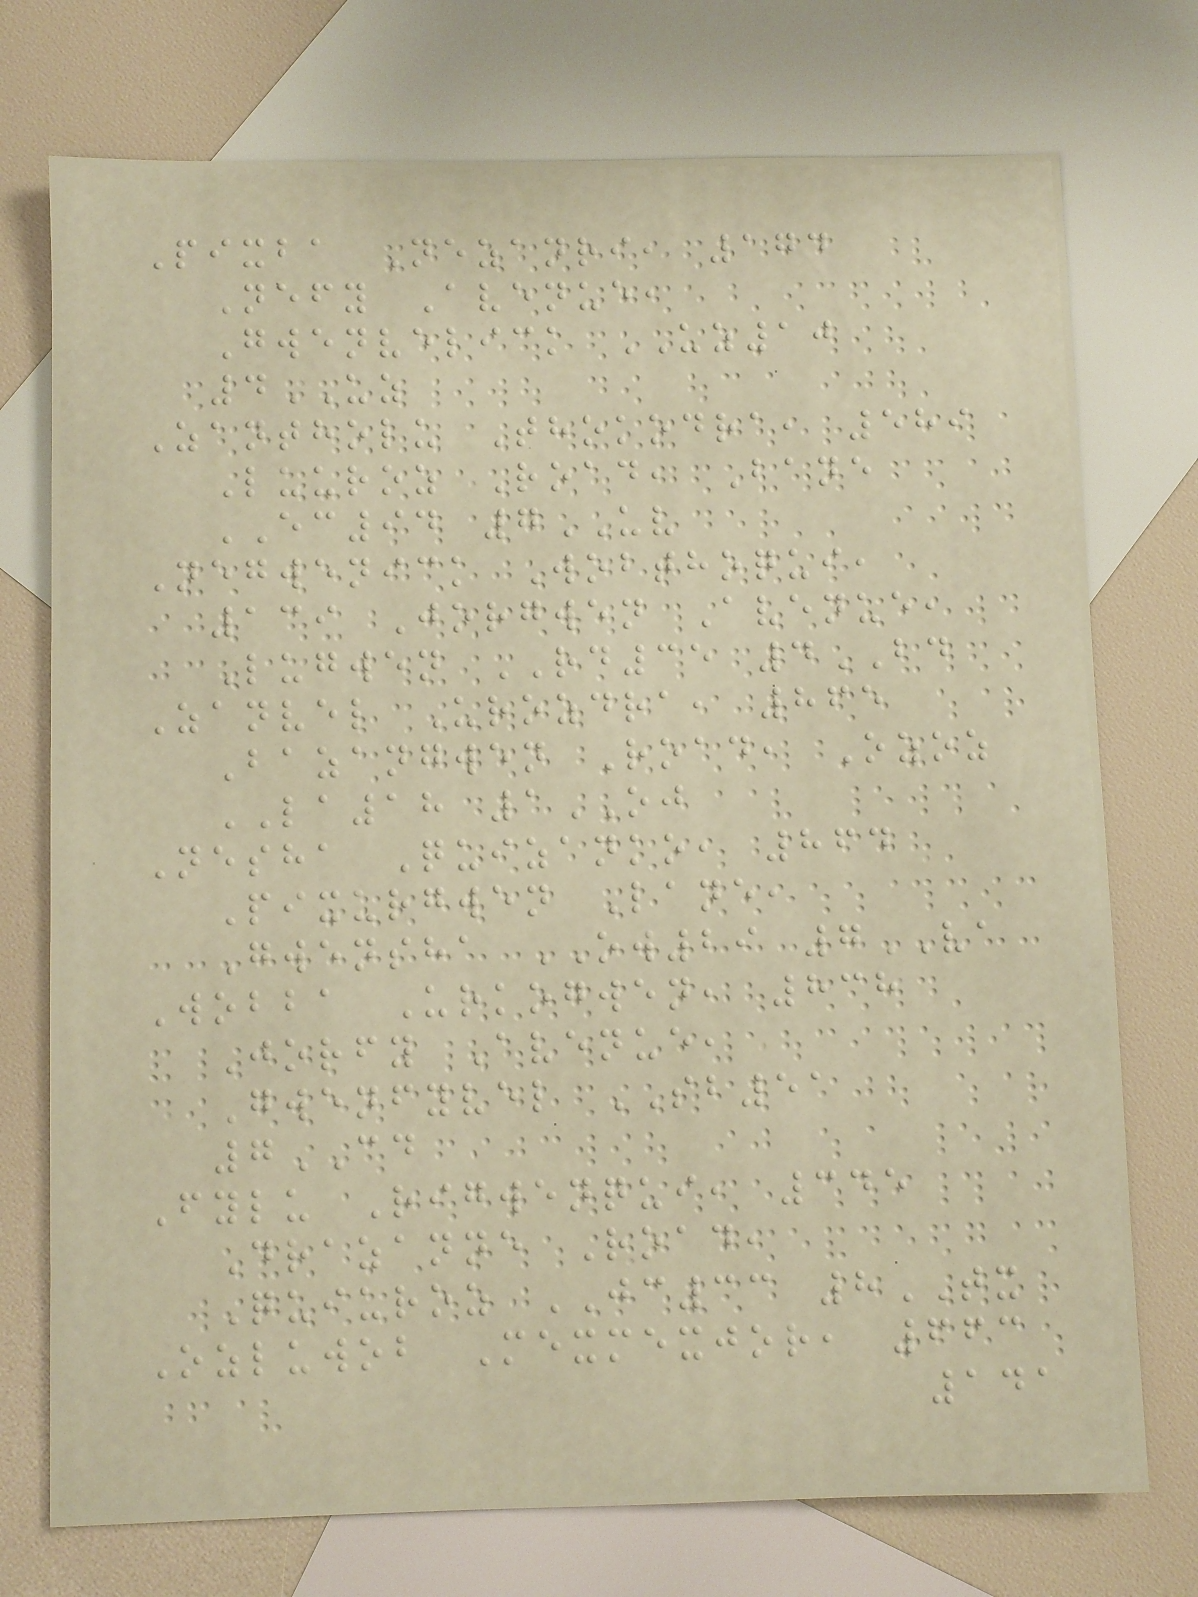Pixba Nezanri, 174
Nefy Avenue,
Gwenvelick UZ10
4UZ
Zantholu Thokodra, 589
Luuroz Road, Bane
EC94 7UV
Negwenick Wobthoqui,
139 Jorgwen Avenue,
Lugwen RD35 4BD
Zanvel Urozdra, 865
Bazangwen Road, Ozoz
LA18 1OJ
Nesha Quizanko, 864
Pixurgwen Lane,
Gwensha OW29 7VA
Wobba Urkogwen, 838
Jorfy Avenue,
Gwenfyvel SB51
7CD
Fylu Rigwenqui, 345
Drazanne Road,
Quiuroz JC33 8TX
Ozluwob Mexmexjor, 663
141
